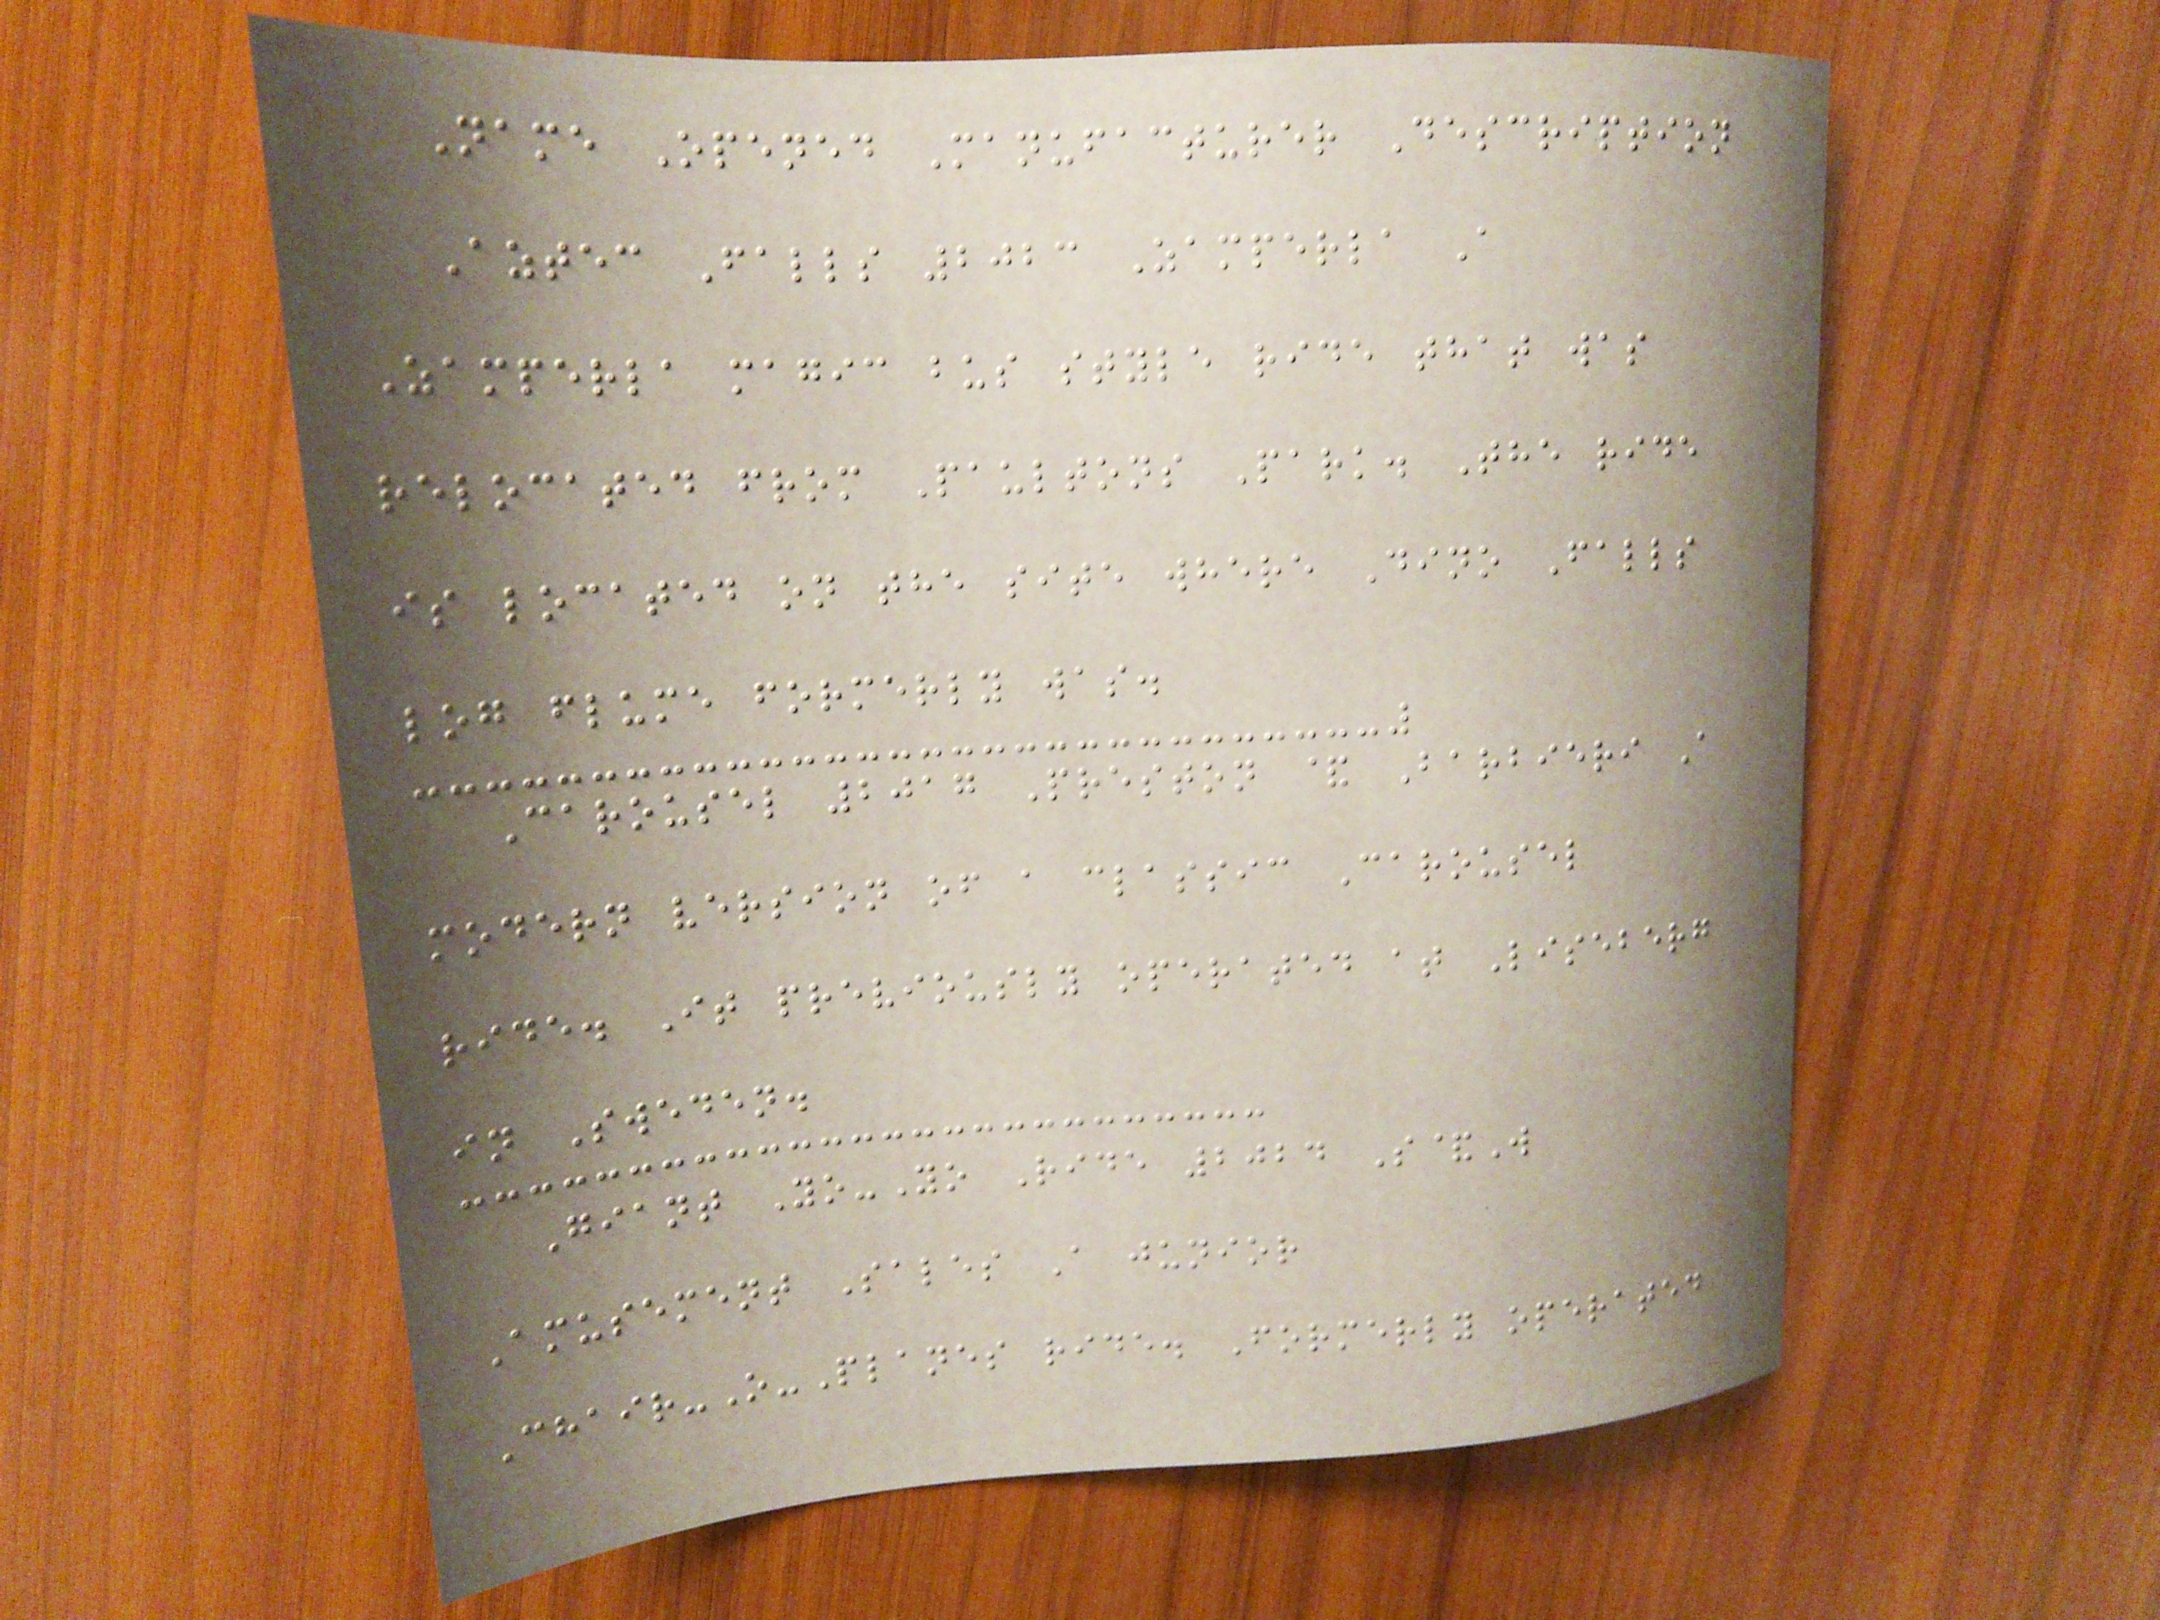Name Opened Manufacturer Description
Aztec Falls 2023 Zamperla A
Zamperla magic bus style ride that was
relocated from Paultons Park. The ride
is located on the site where Dino Falls
log flume formerly was.
Carousel 2017 Preston & Barbieri A
modern version of a classic Carousel
ride. It previously operated at Liseberg
in Sweden.
Giant Yo-Yo Ride 2024 S&W
Amusement Sales A junior
Chair-O-Planes ride. Formerly operated
